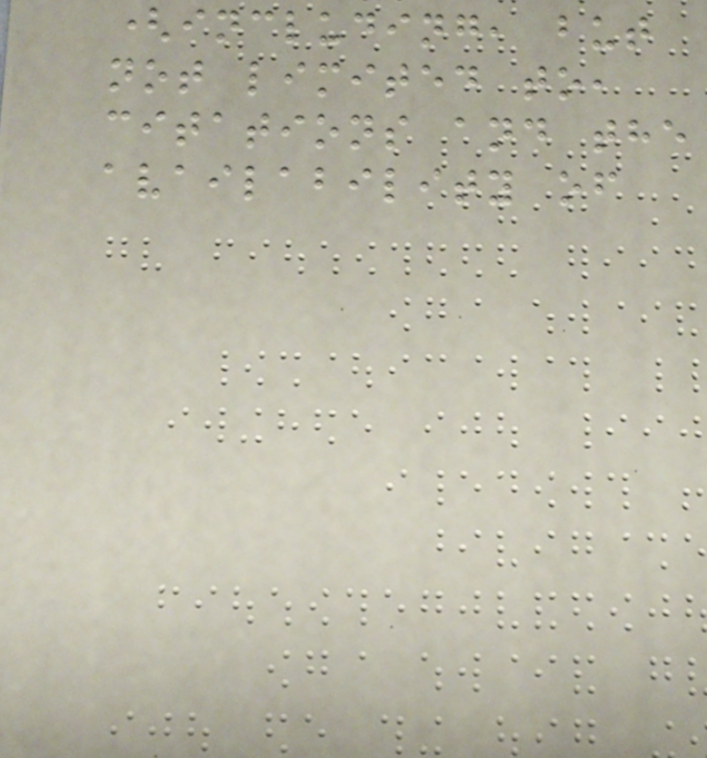(including, but
not limited to,
citations and the
availability of
